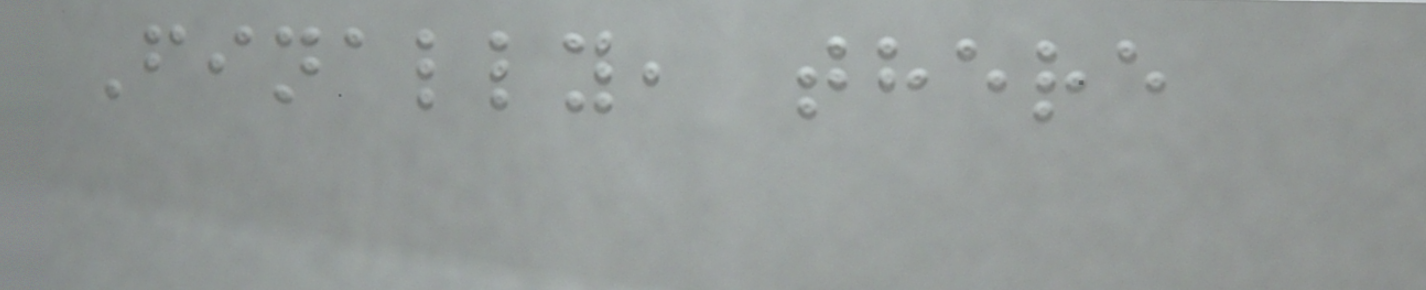Finally, there
